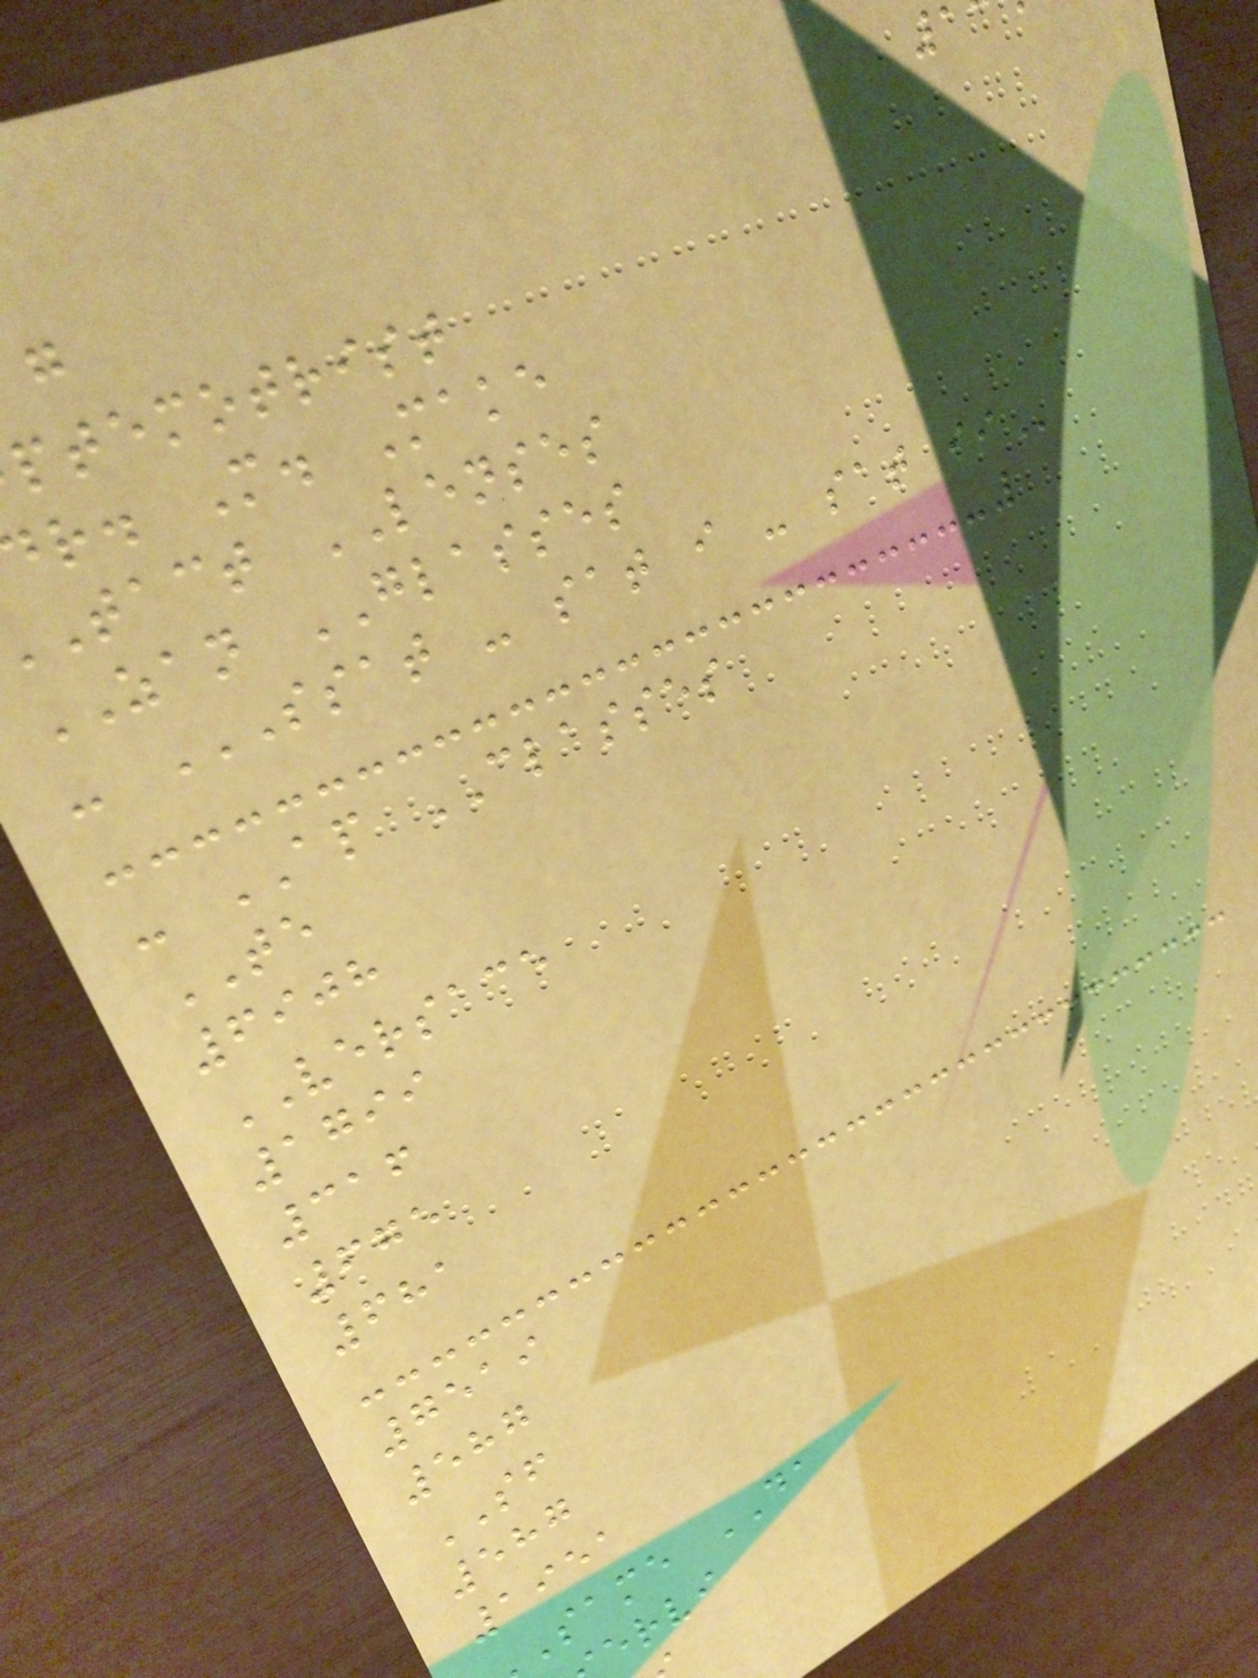ptemotrist
r. M. Make
tact LENSES
ZAN GLASSES
- SSAT - SAT I - SAT II
- AP CLASSES
TE
6908
VERSACE
1799
316
675
681
7519
587
SF
587
1951
same DA
ervi
